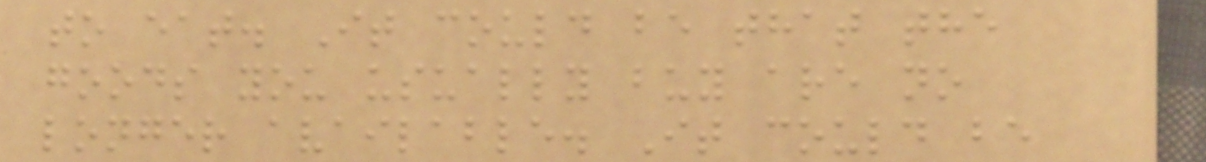to eat. It could be that the
goods you usually buy are no
longer available. It could be
